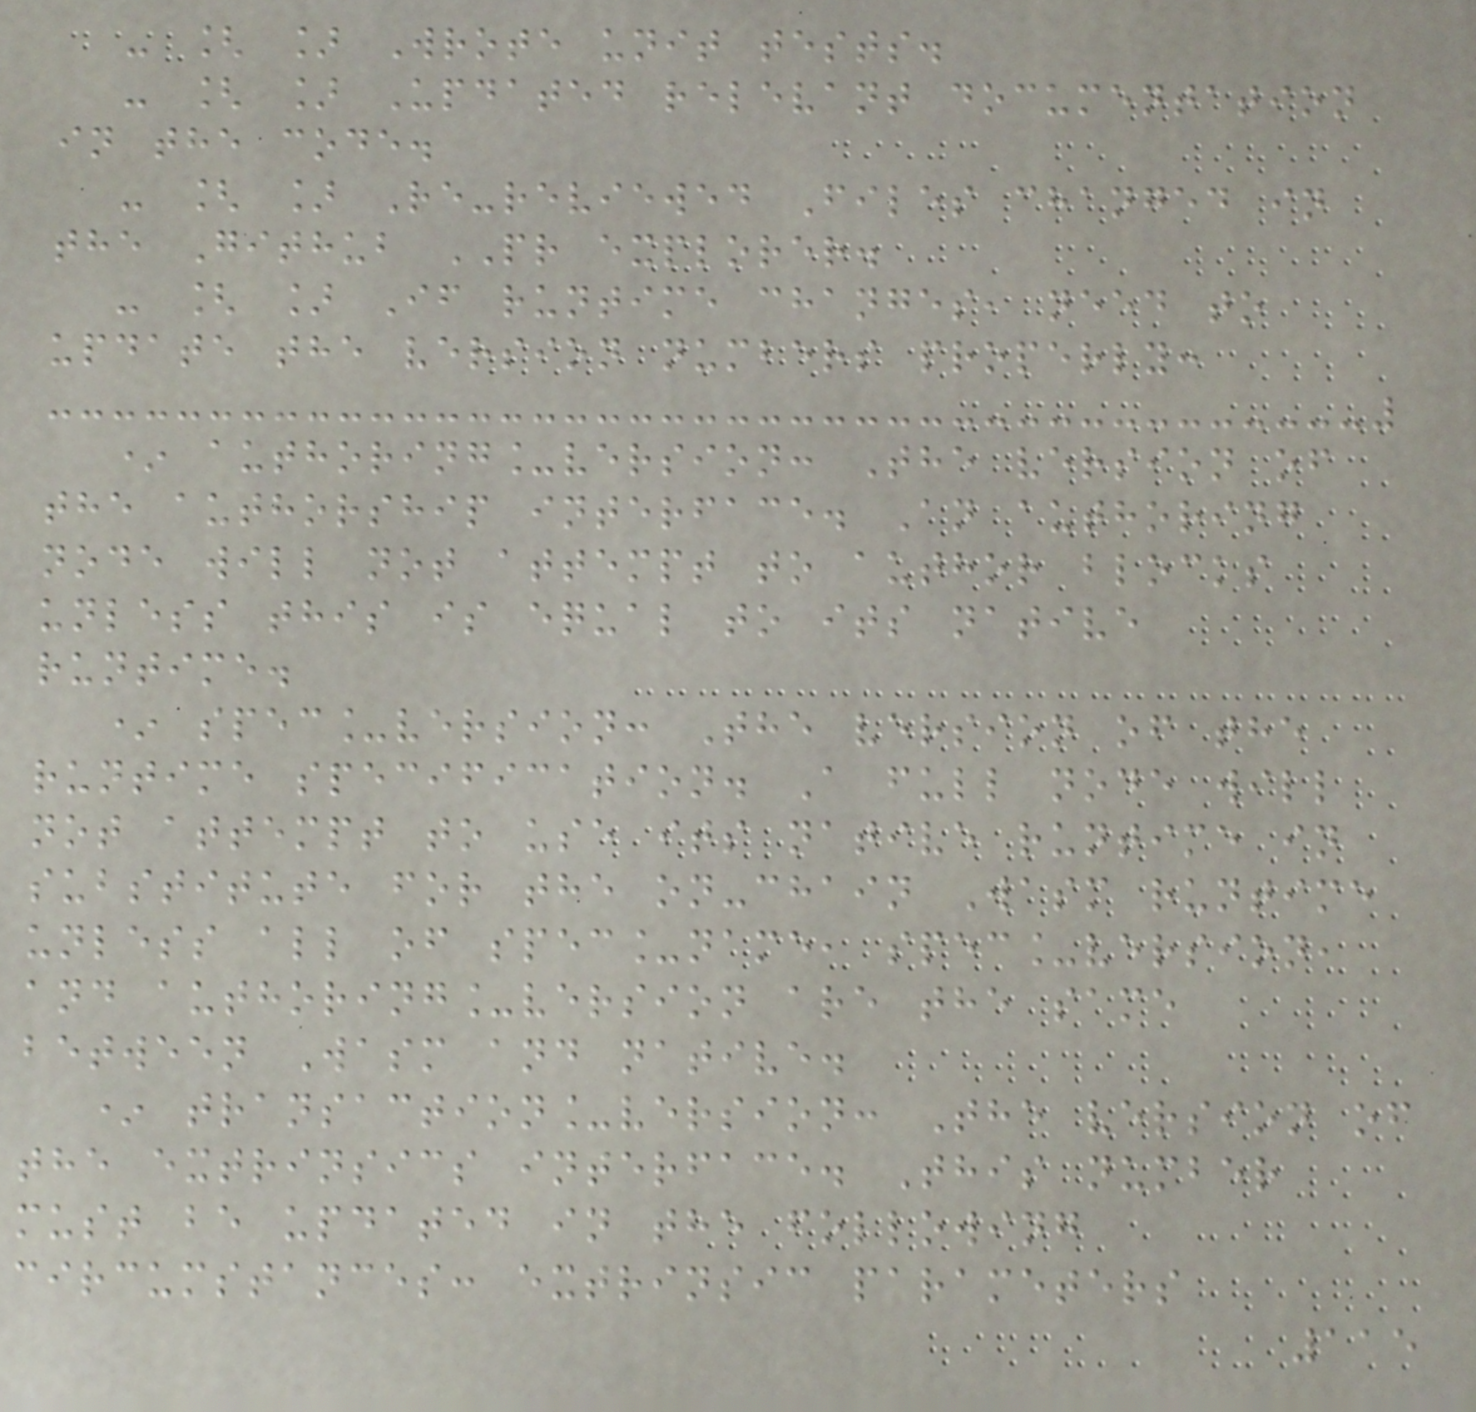- [ ] Wrote unit tests.
- [ ] Updated relevant documentation
in the code.
- [ ] Re-reviewed Files changed in
the Github PR explorer.
- [ ] If runtime changes, need to
update the version numbers properly:
* authoring_version: The version of
the authorship interface. An authoring
node will not attempt to author blocks
unless this is equal to its native
runtime.
* spec_version: The version of the
runtime specification. A full node will
not attempt to use its native runtime in
substitute for the on-chain Wasm runtime
unless all of spec_name, spec_version,
and authoring_version are the same
between Wasm and native.
* transaction_version: The version of
the extrinsics interface. This number
must be updated in the following
circumstances: extrinsic parameters
115
